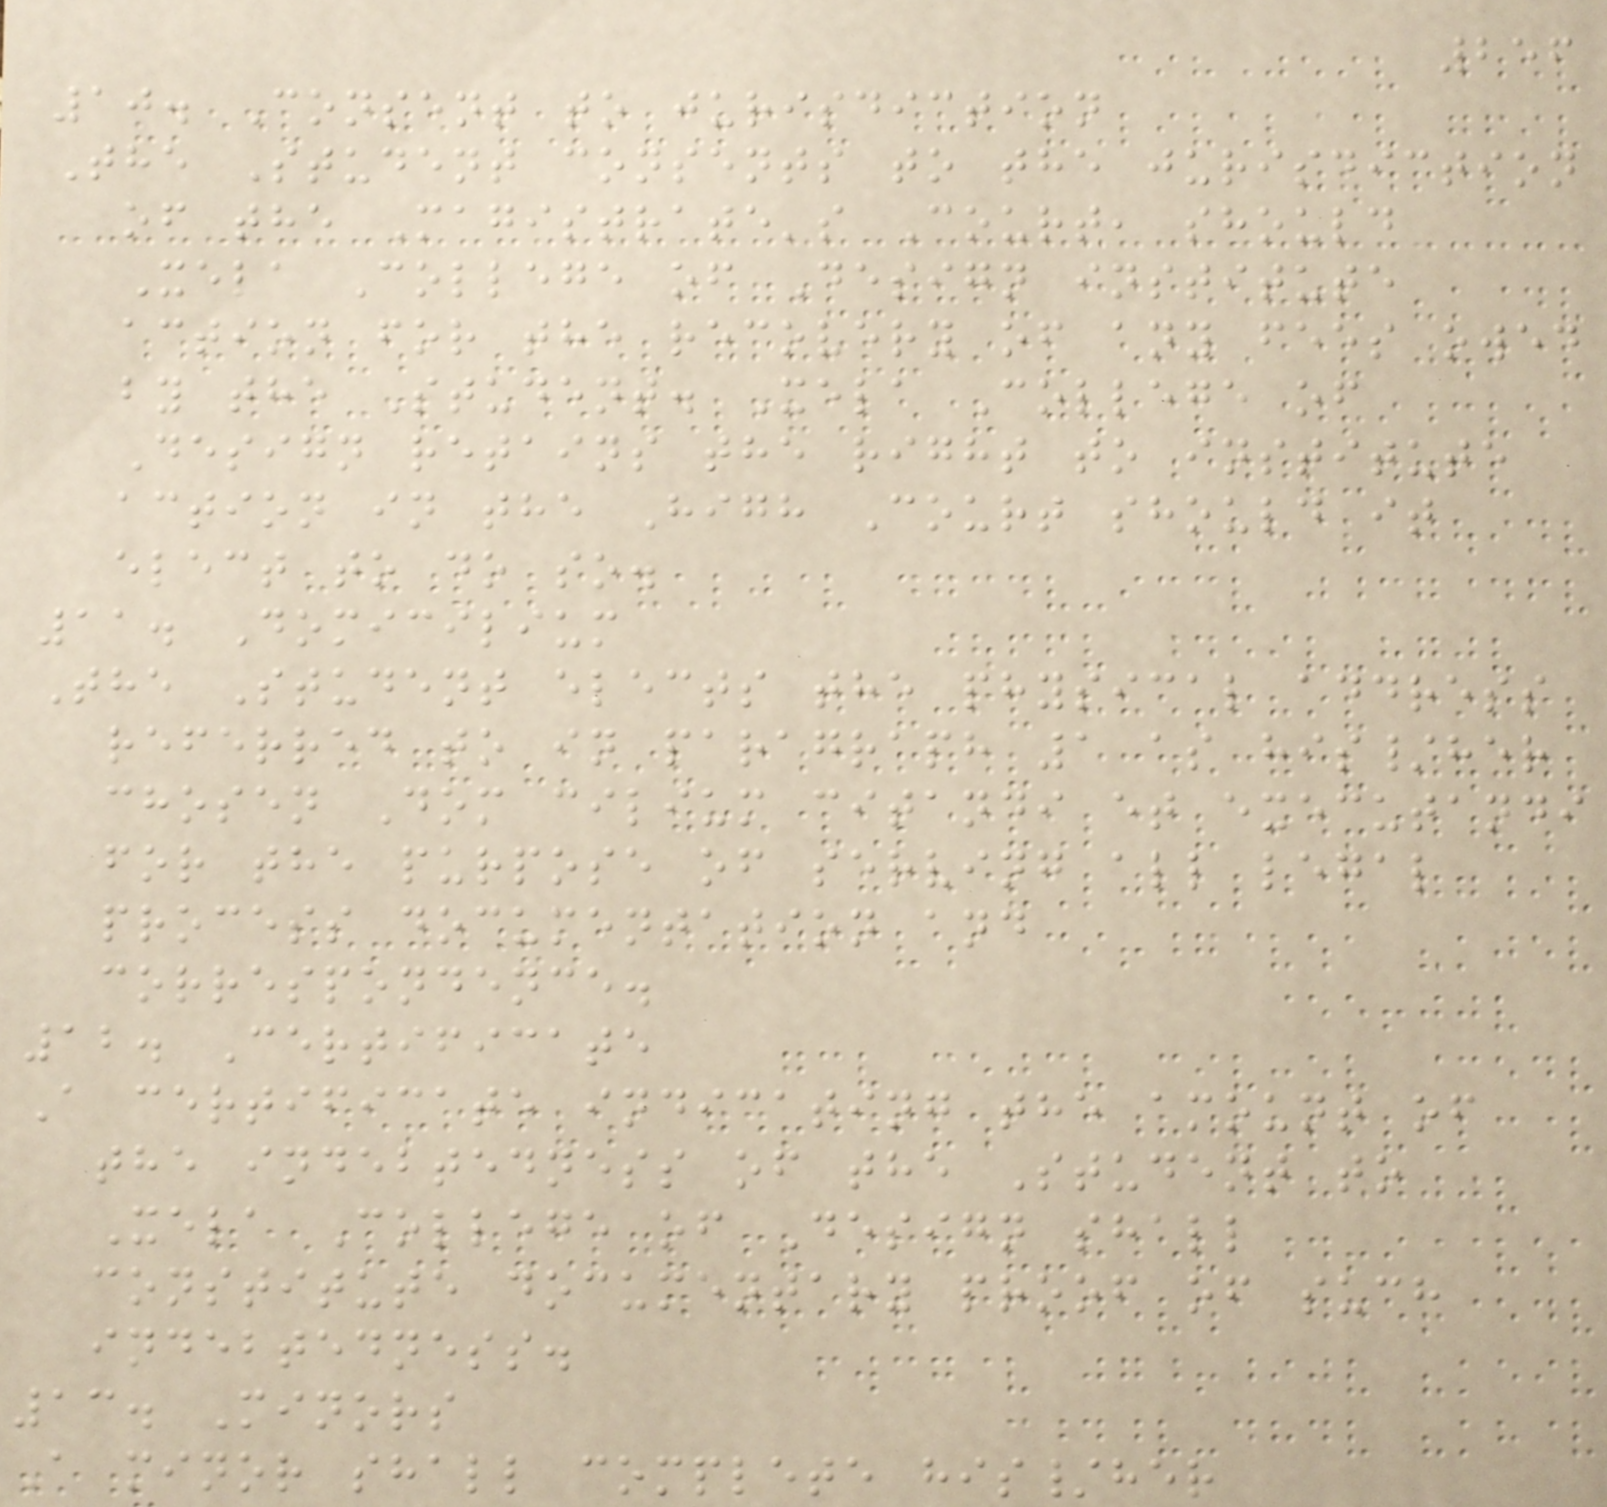256
10. Consent to jurisdiction
The Student consents to the jurisdiction
of the Magistrate's Court, should
Xela College of Design institute
action for the recovery of any fees owed
by the Student. Xela College of
Design retains the right to institute
action in the High Court should it
elect to do so.
11. Domicilium
The Student elects the physical address
referred to in paragraph 1 as his/her
chosen Dom cilium citandi et executandi
for the purpose of serving all legal
process documentation and
correspondence.
12. Certificate
A certificate indicating the amount of
the indebtedness of the Student to
Xela College of Design shall
constitute documentary proof of such
indebtedness.
13. Minors
A minor shall complete his/her
